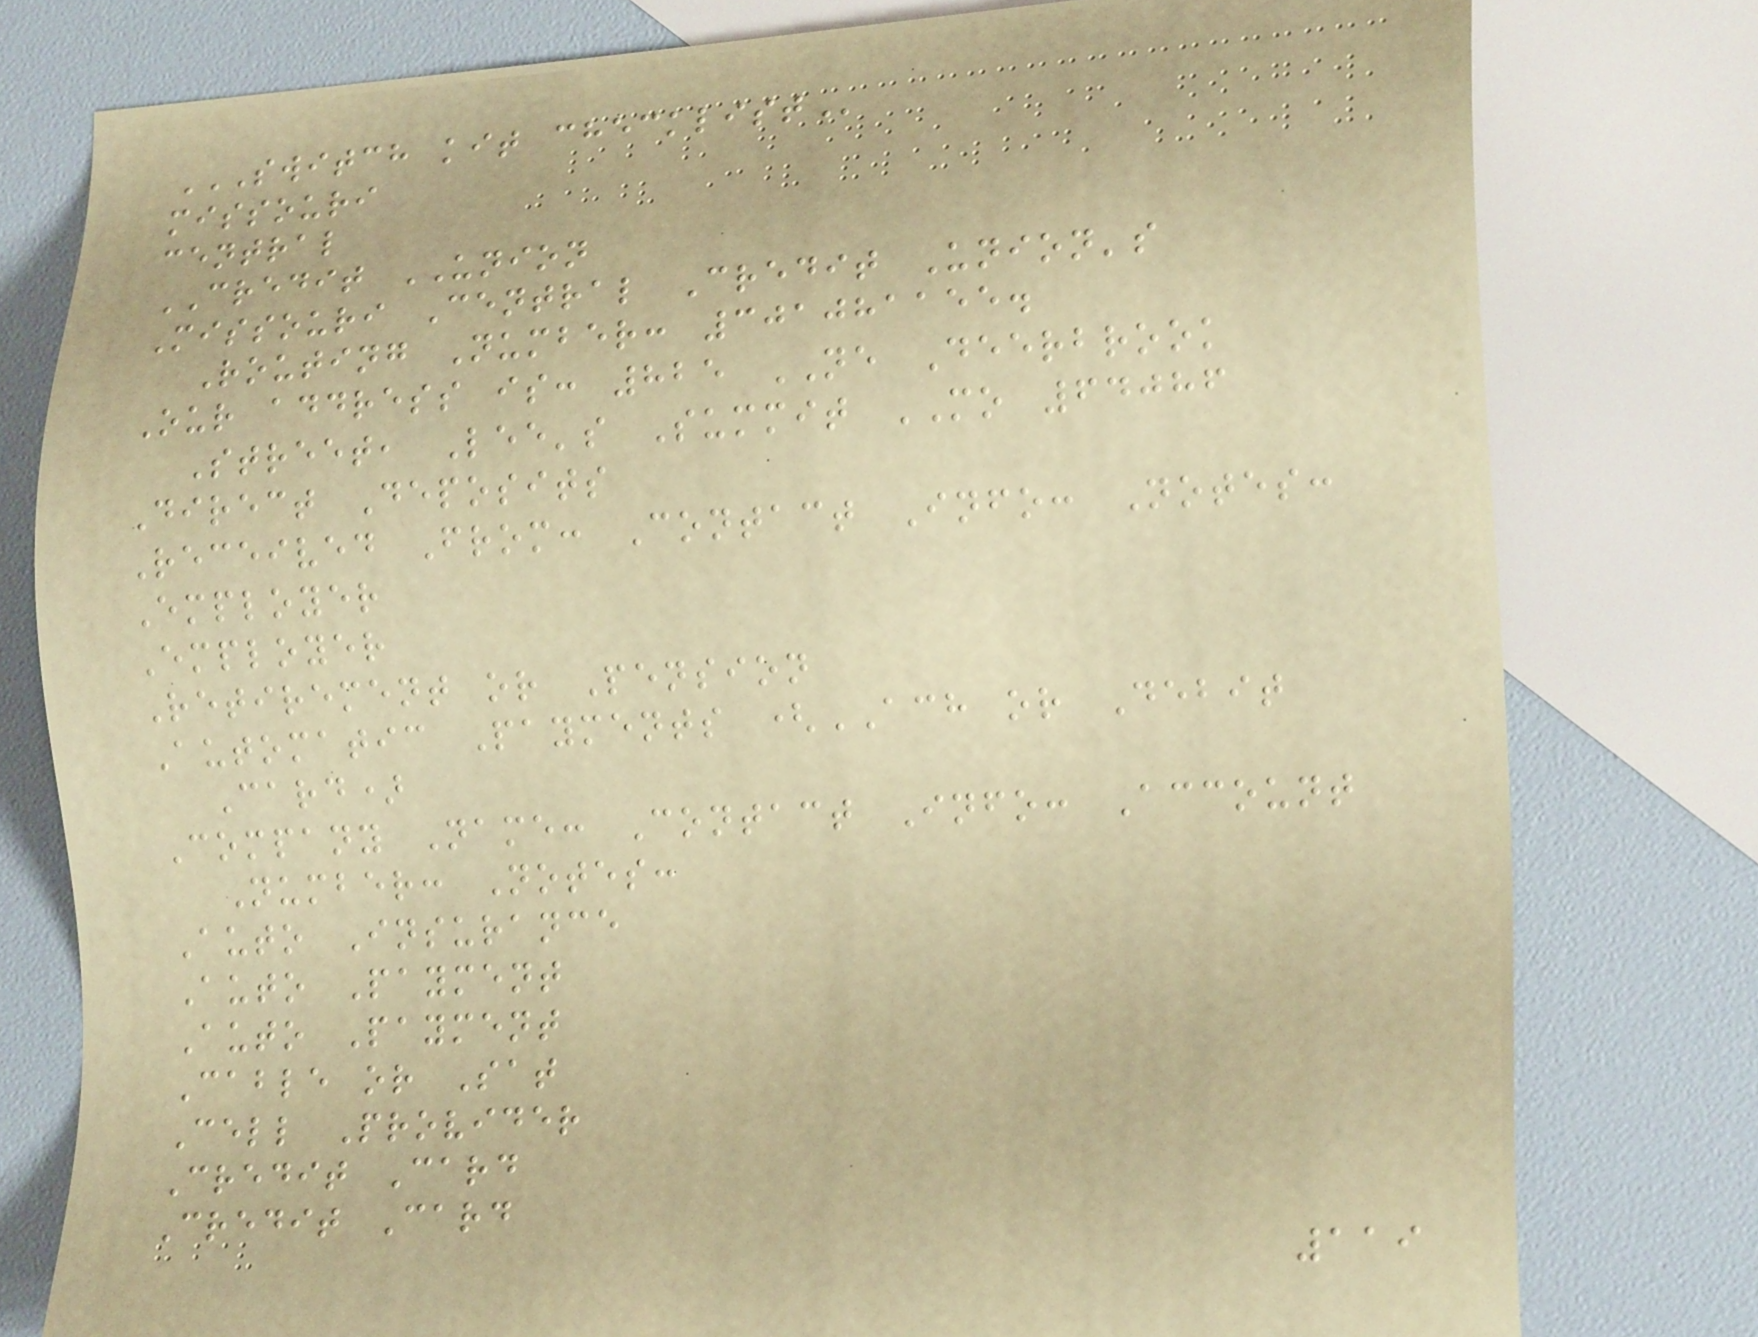SWITCH KIT CHECKLIST
missouri
central
CREDIT UNION
Missouri Central Credit Union's
Routing Number: 301081155.
Our address is: 825 NE Deerbrook
Street, Lee's Summit MO 64086
Direct Deposits
Received From: Contact Info: Notes:
Employer
Employer
Retirement or Pension
Automatic Payments (ACH or Debit
Card)
Company Name: Contact Info: Account
Number: Notes:
Auto Insurance
Auto Payment
Auto Payment
Cable or Sat
Cell Provider
Credit Card
Credit Card
119
